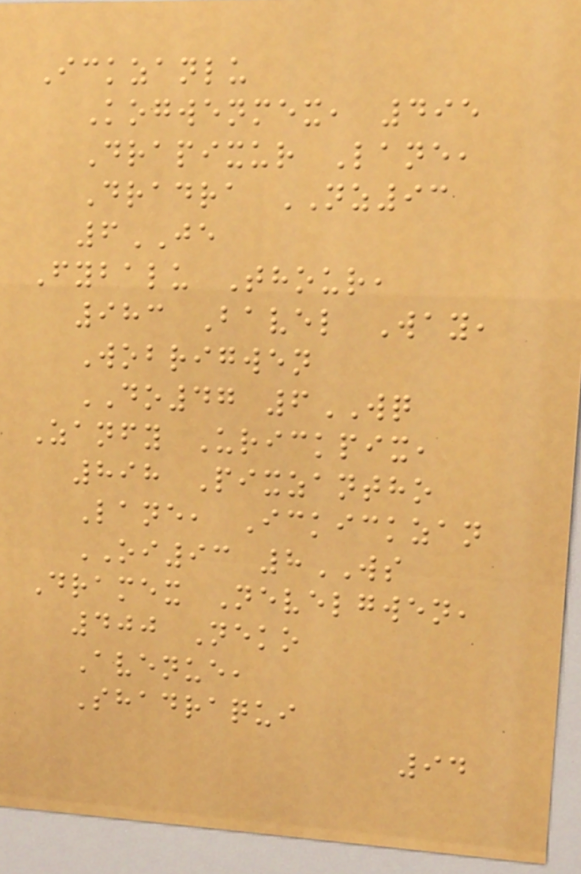Ickzanlu
Kogwenmex, 495
Drapixur Lane,
Dradra NZ93
6JE
Fybalu Thour,
983 Bavel Way,
Wobrigwen
DO47 6WQ
Zanfy Urickpix,
898 Pixzantho
Lane, Ickickzan
OI93 8WS
Dramex Nevelgwen,
400 Neko
Avenue,
Shadraqui
94
